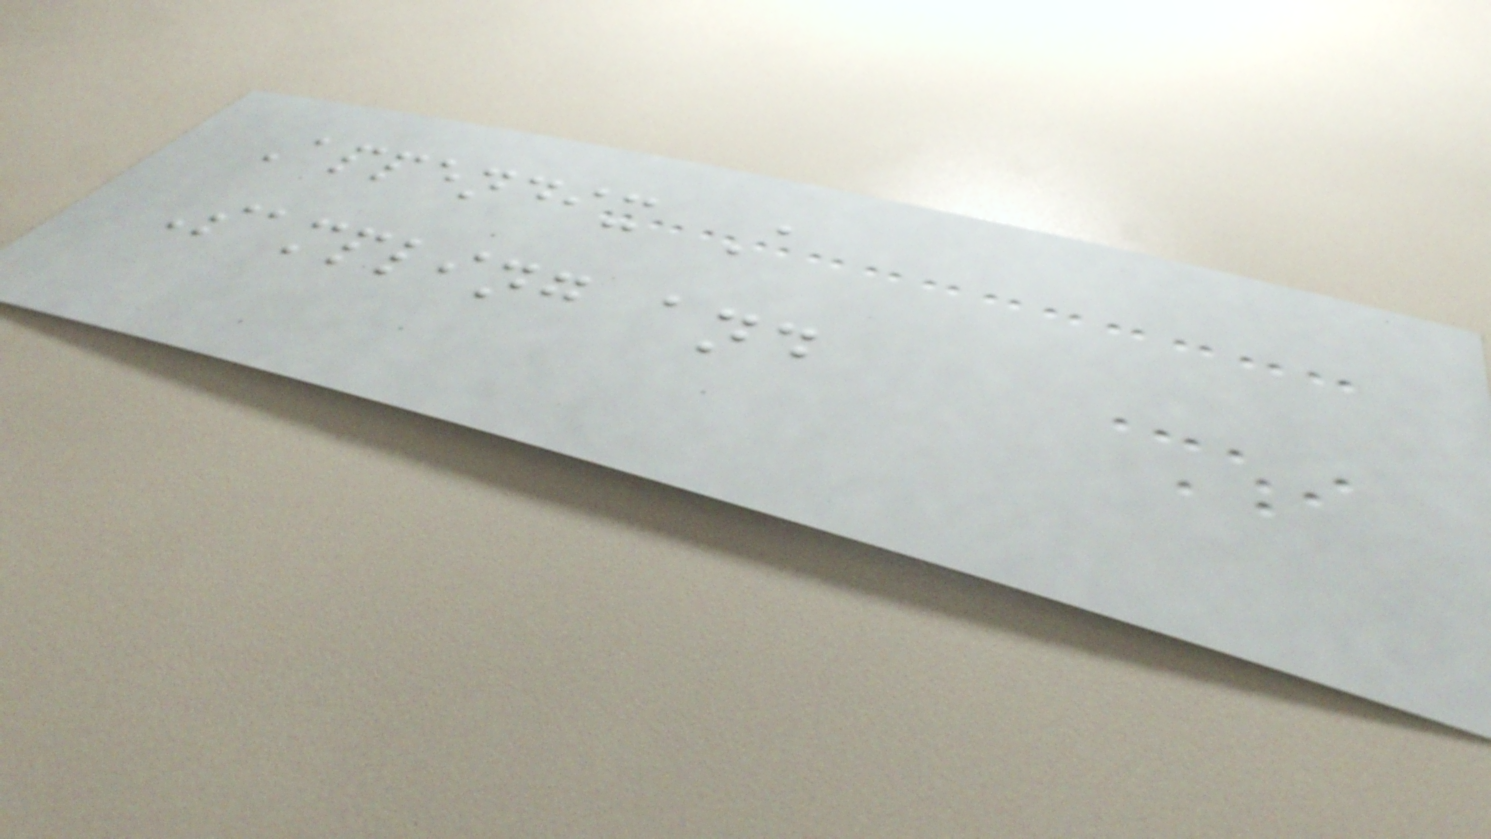Appendix A
Sampling and
